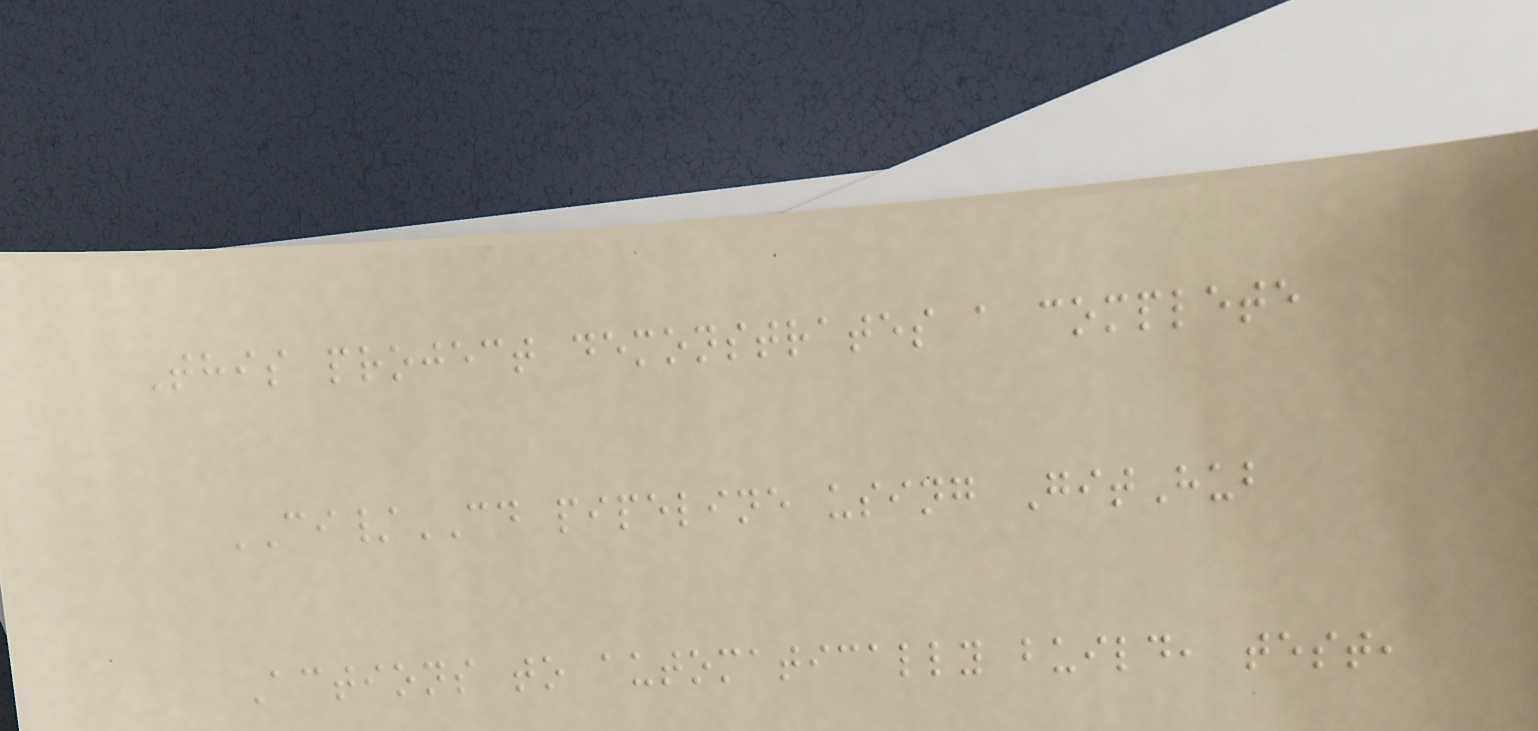This project demonstrates a complete
CI/CD pipeline using GitHub
Actions to automatically build, test,
